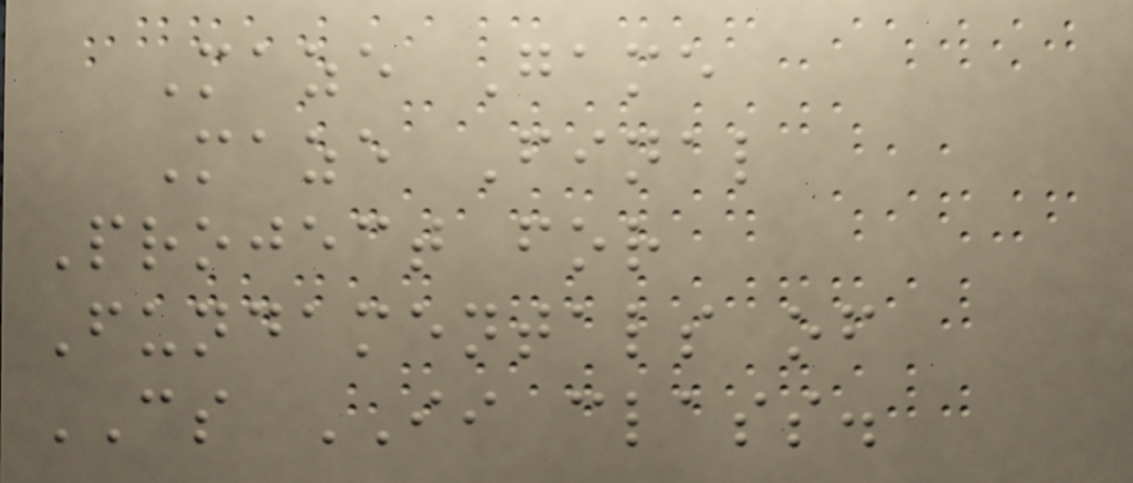Maze Game
Maze Final
Project for
Fundamentals of
CS II class.
